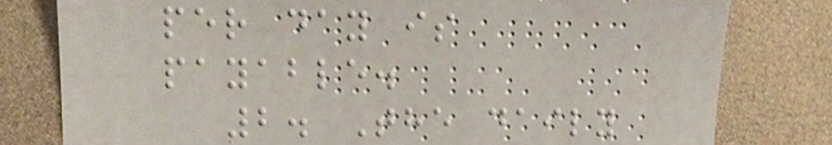per day is
payable.
2. The daily
